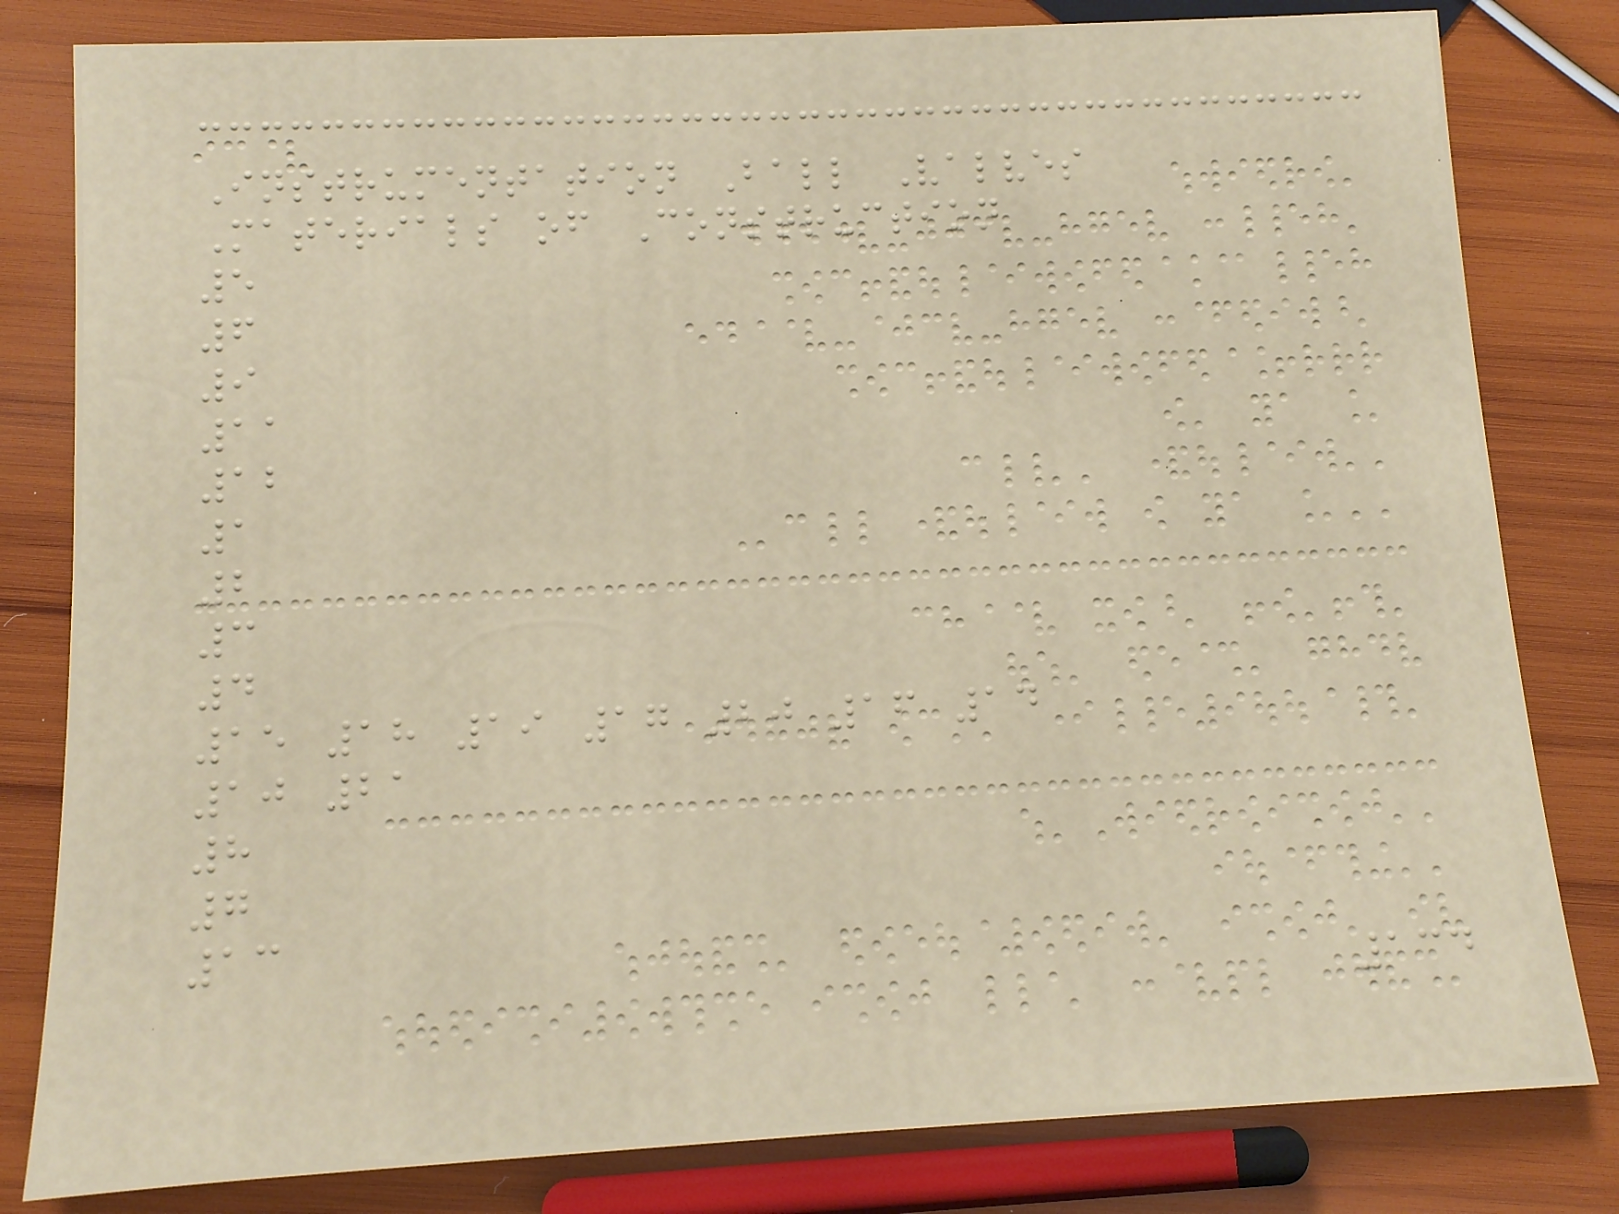Instrumentation Ball Valves
Materials of Construction
5
6
9
11
12
1
2
3
4
15 18 19 17 20 16 14
10 21
8
7
13
134
